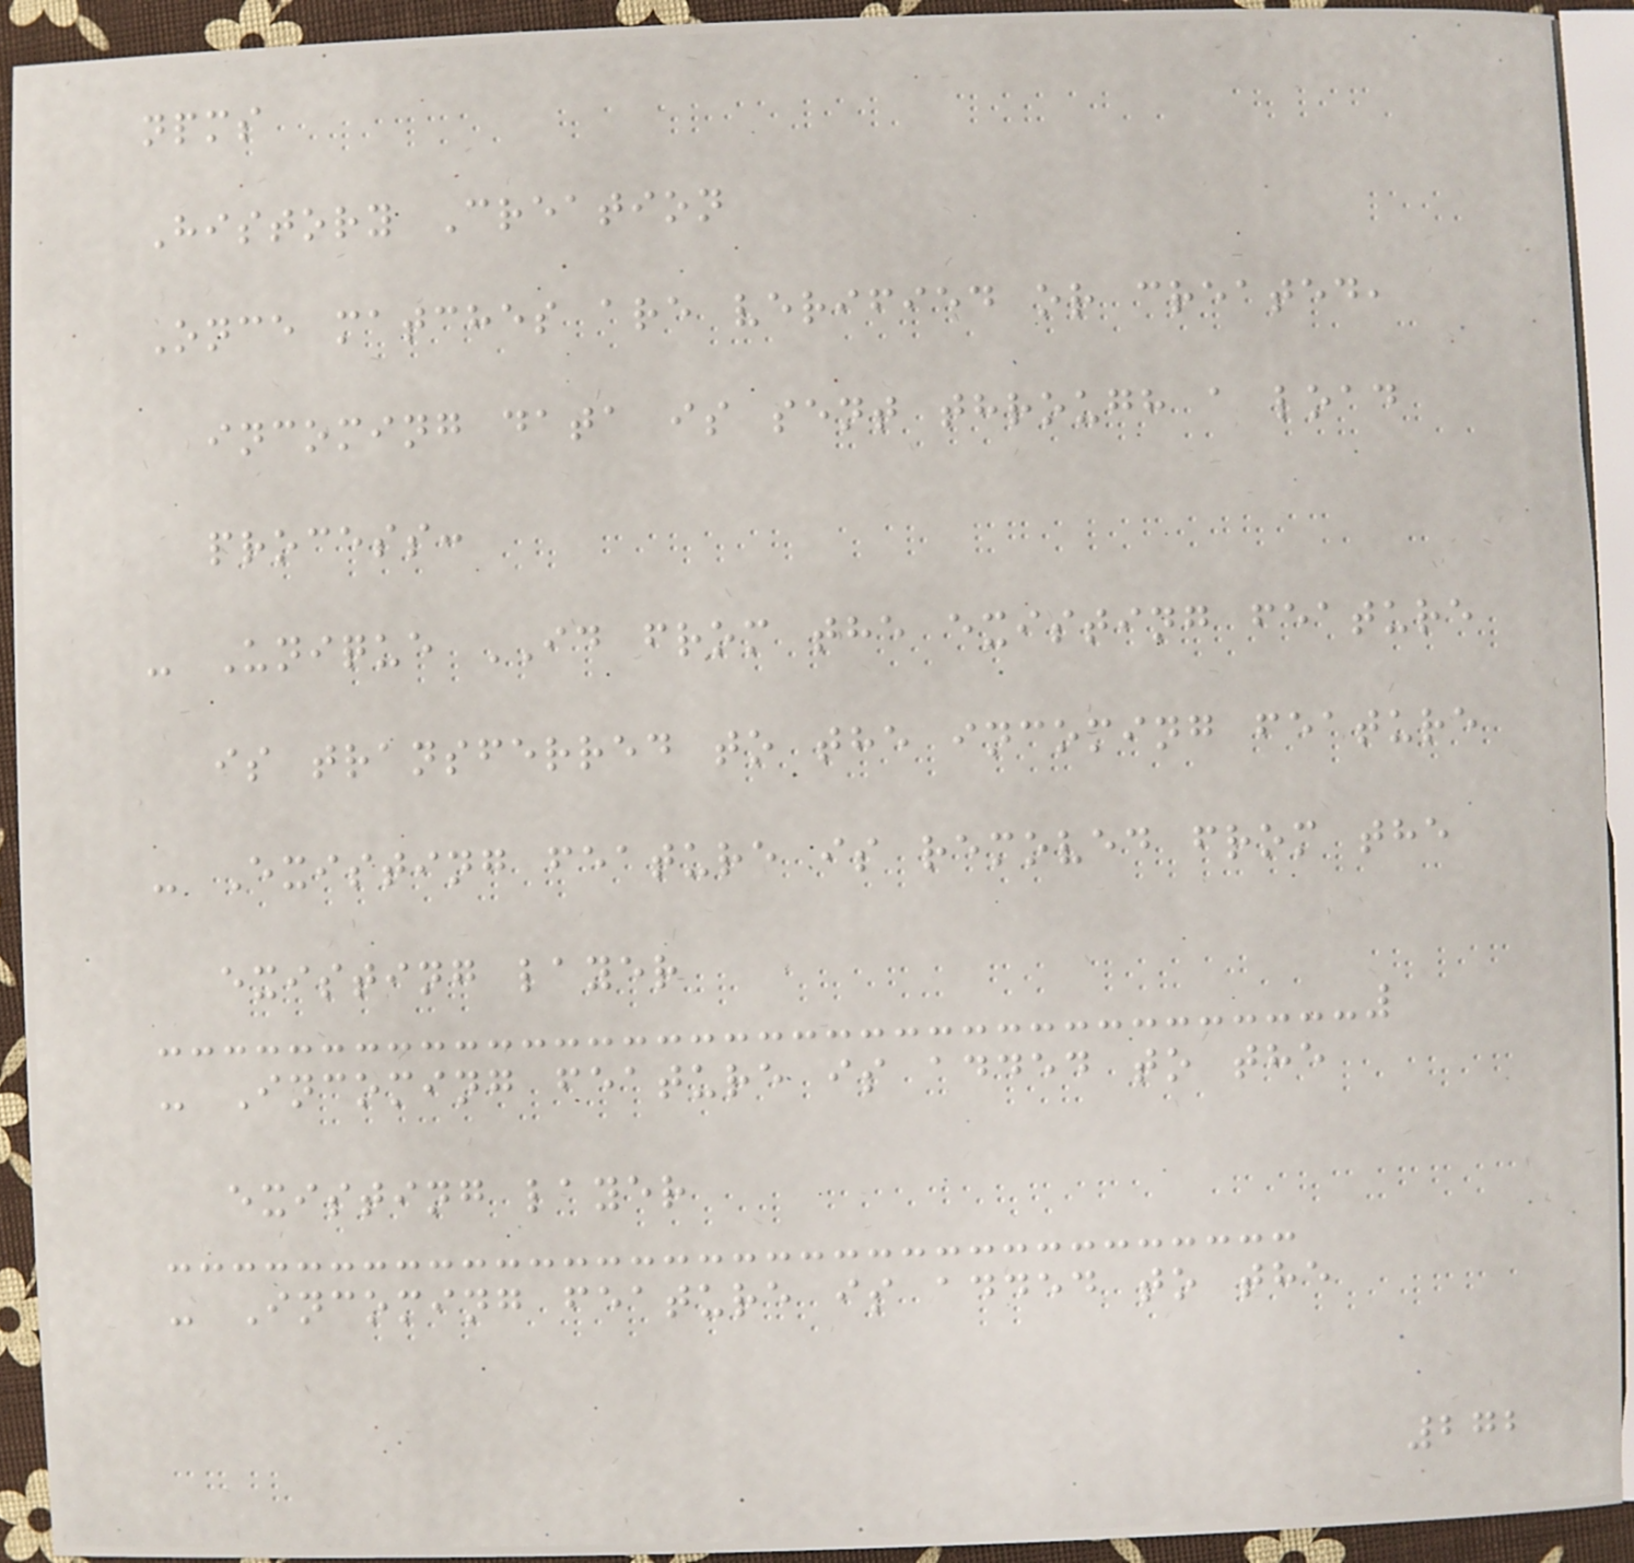npms
History Creation
Once matches are verified or created,
incoming data is sent through a load
process:
- Unique ID from the existing feature
is transferred to the incoming feature
- Existing feature is removed from the
existing layer
- Incoming feature is added to the
existing layer
- Incoming feature is added to the
272
